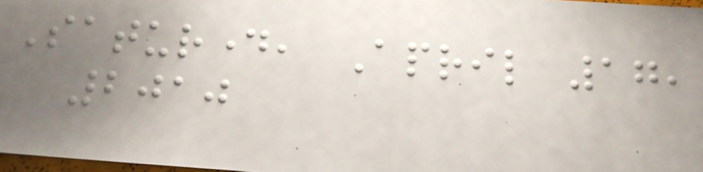Saturday, April 17,
2010
